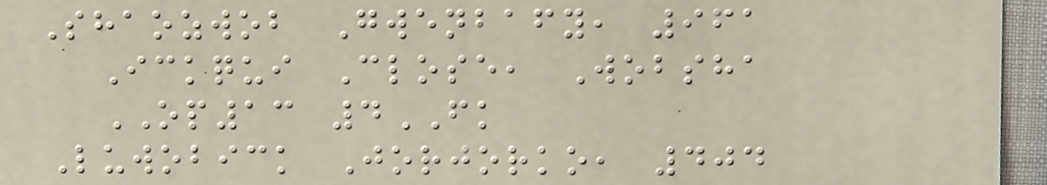Shaozwob Gwenbafy, 961
Ickqui Close, Wobsha
OP13 4FK
Luwobick Jorjorko, 404
